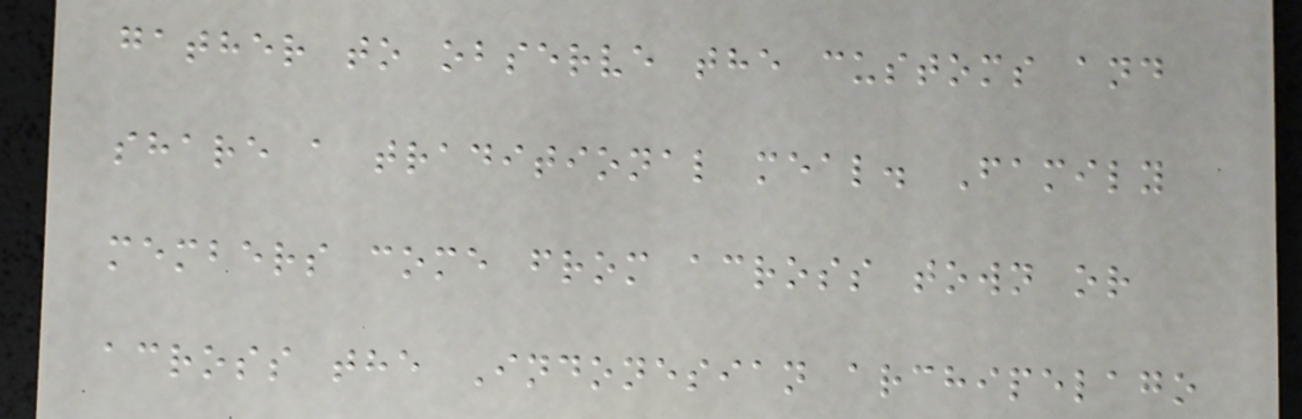gather to observe the customs and
share a traditional meal. Family
members come from across town or
across the Indonesian archipelago
